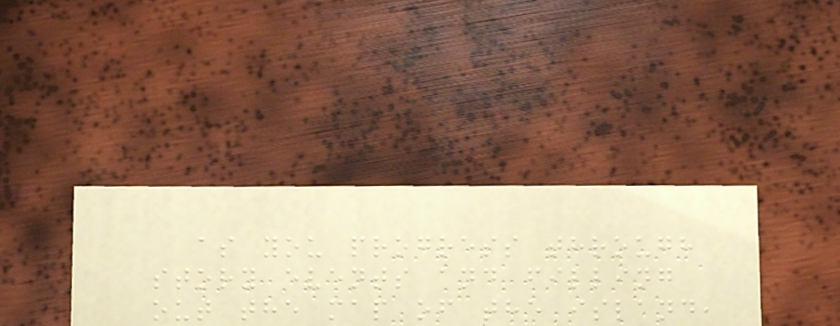as you progress through
story events and filling
out the map of the island,
